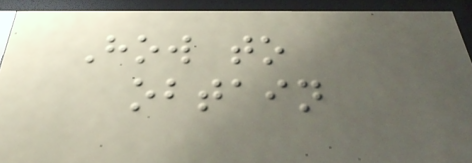How to
obtain
